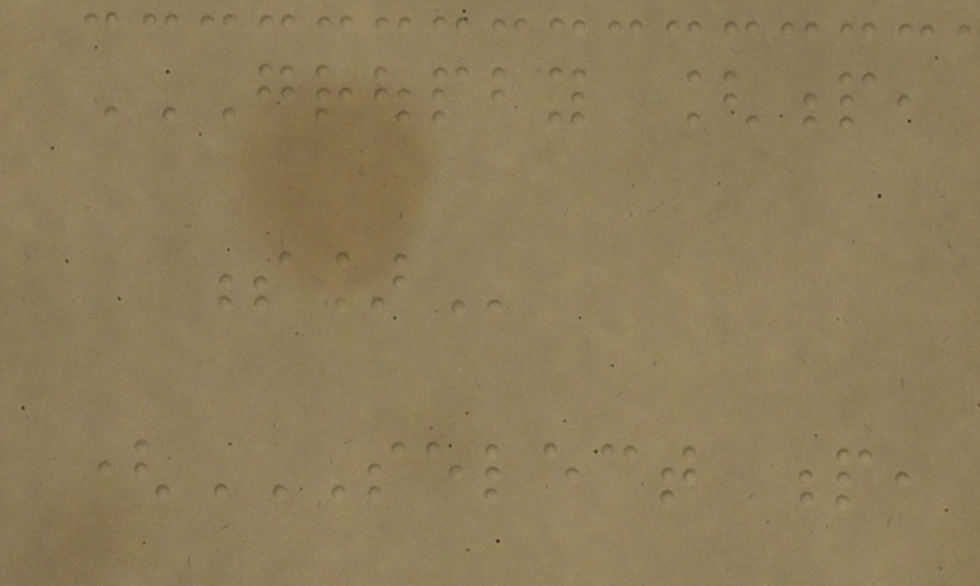GROUPBY [P,
S]
(SELECT P,
